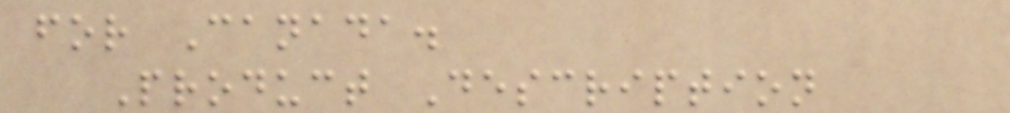for Canada.
Product Description
